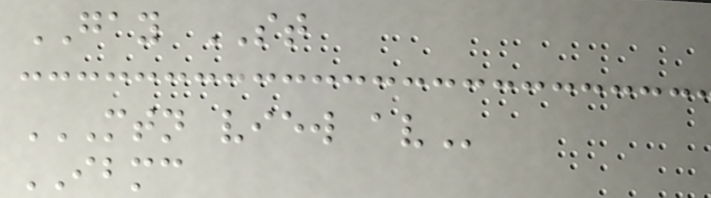GAY ST
MTN VIEW AV
IBMC
